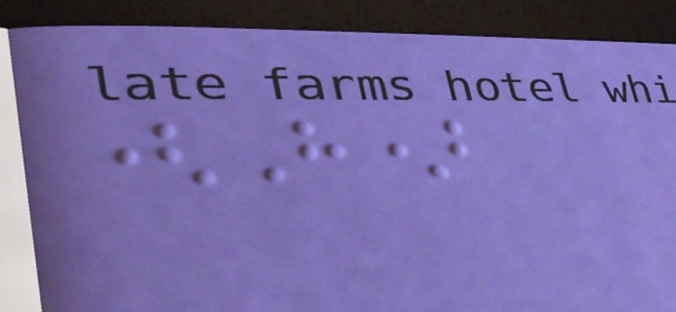(H)
